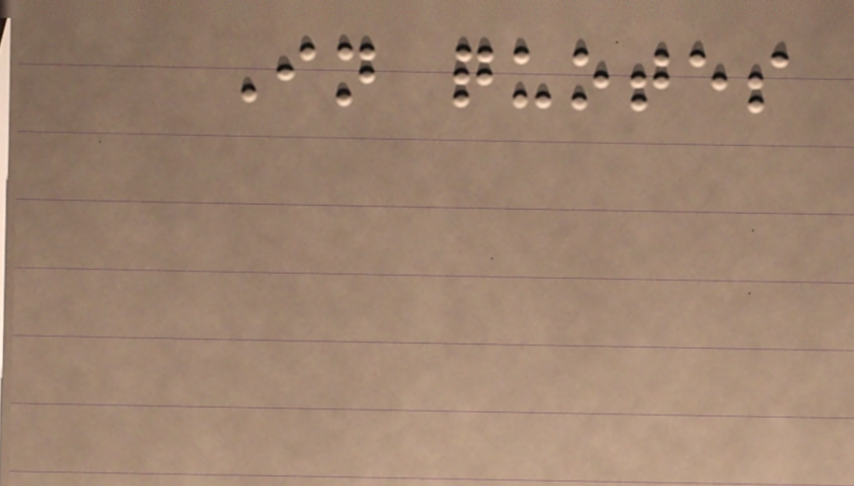In quotes
